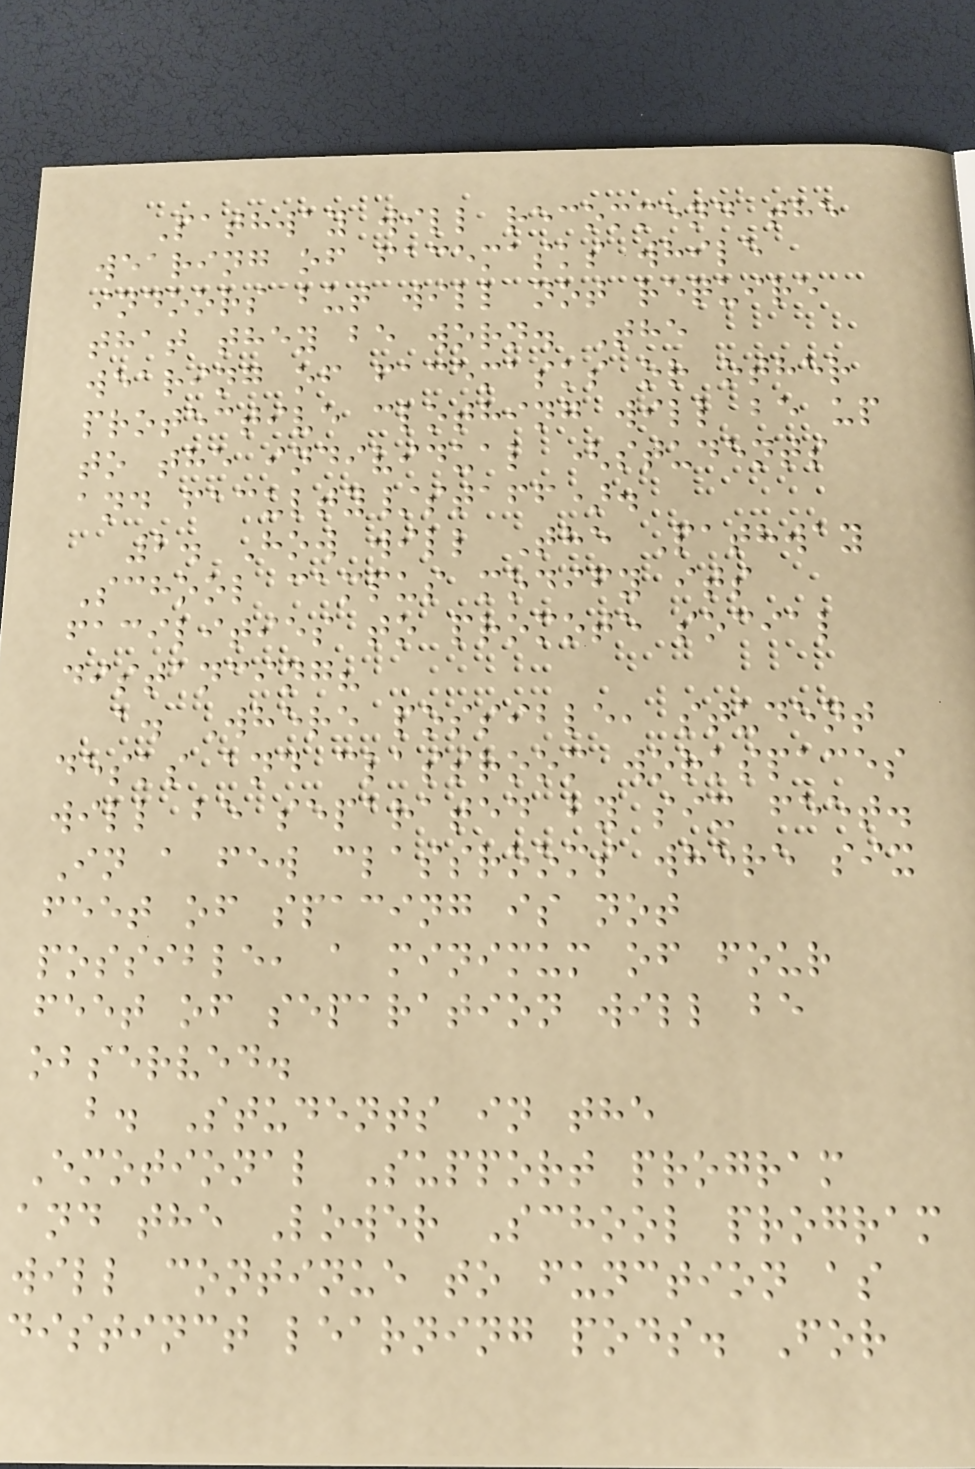Pathway will recommend the
wearing of facemasks while
indoors but will not require
that they be worn. The
wearing of facemasks or other
protective clothing will be up
to the individual (students
and faculty/staff).
2. How will The Pathway
School campus modify its
facilities to promote social
distancing?
a. Where possible, student
desks and classroom workspaces
will be separated by six feet.
In a few classrooms where six
feet of spacing is not
possible, a minimum of four
feet of separation will be
observed.
b. Students in the
Emotional Support program
and the Lower School program
will continue to function as
distinct learning pods. For
